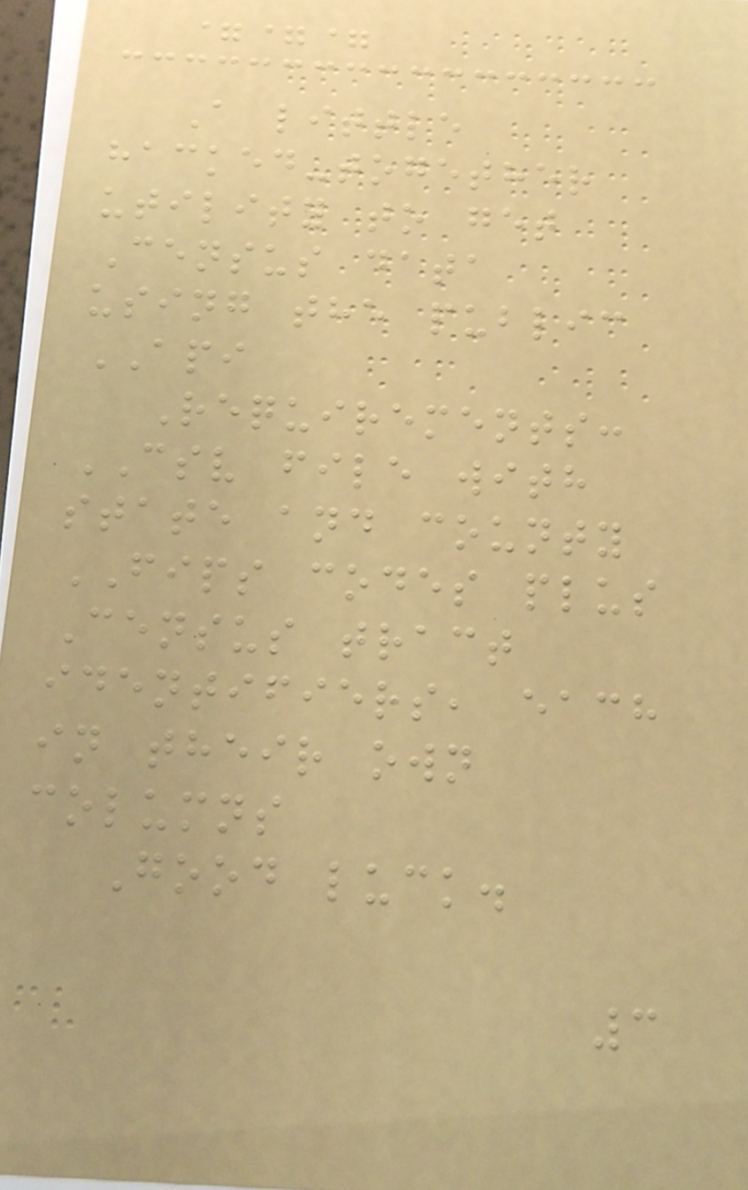===
A little
hacked-together
utility to get
Census data
using the public
API
Requirements:
CSV file with
state and county
FIPS codes plus
Census tract
identifiers, each
in their own
columns
Good luck.
3
